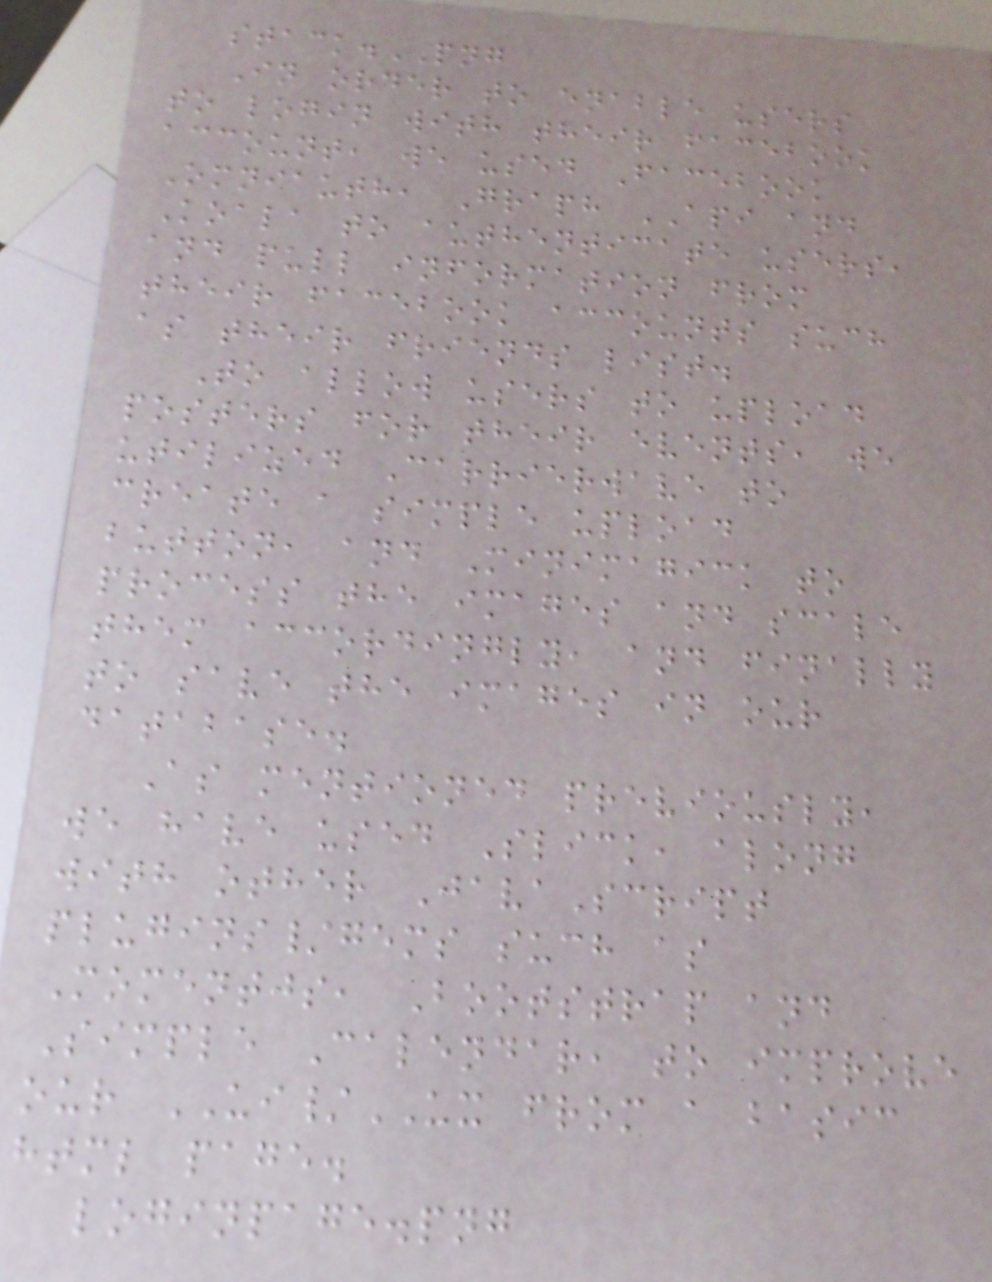stack.PNG
In order to enable users
to login with their facebook
account, we used Facebook
Omniauth, Graph API and
Koala to authenticate users,
and pull information from
their facebook accounts such
as their friends list.
To allow users to upload
posters for their events, we
utilized Carrierwave to
create a simple upload
button, and Minimagick to
process the images and scale
them accordingly, and finally
to save the images in our
database.
As mentioned previously,
we have used Slick, along
with other JavaScript
plugins/gems such as
Momentjs, Bootstrap and
Simple Calendar, to improve
our UI/UX from a basic
html page.
loginpage.png
